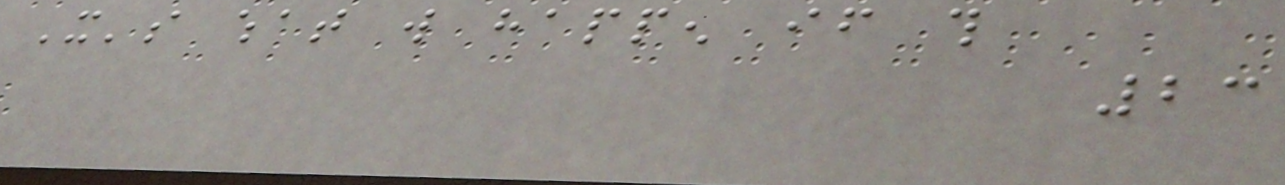It's what will happen if this
23
